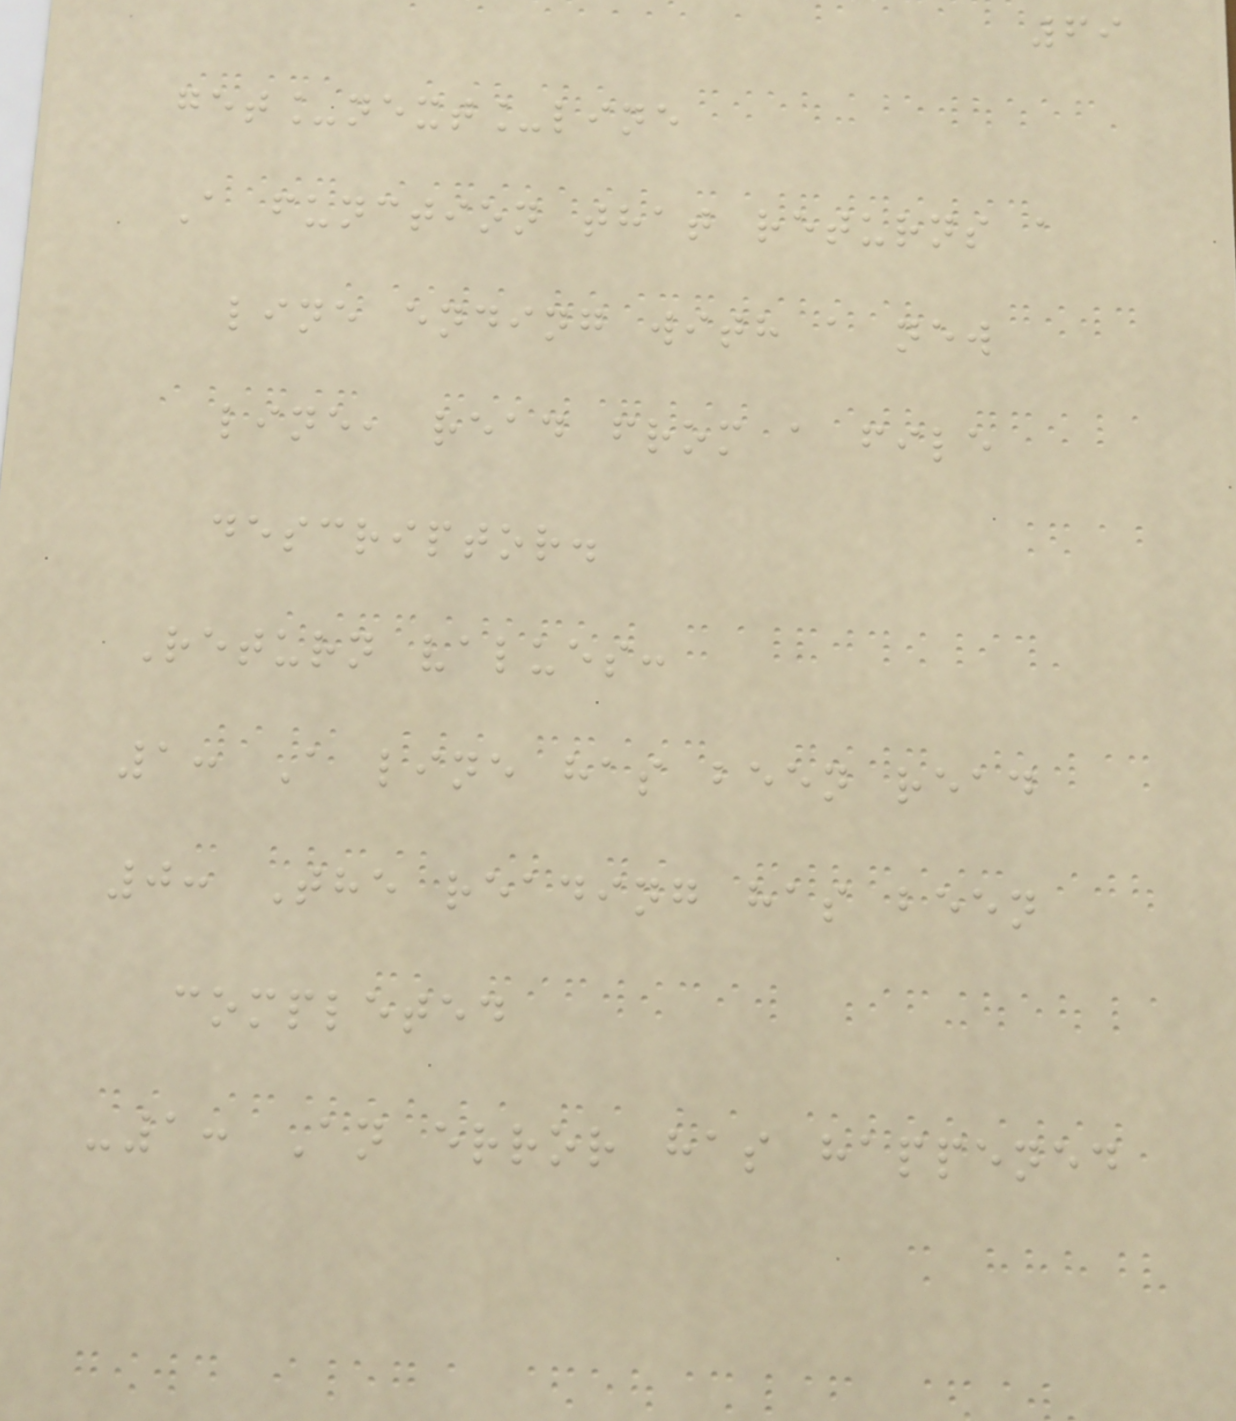69
get_next_line
A function that returns a
line ending with a new
line, read from a file
descriptor.
Return values:
1: A line has been read
0: The reading has been
completed
-1: An error has happened
